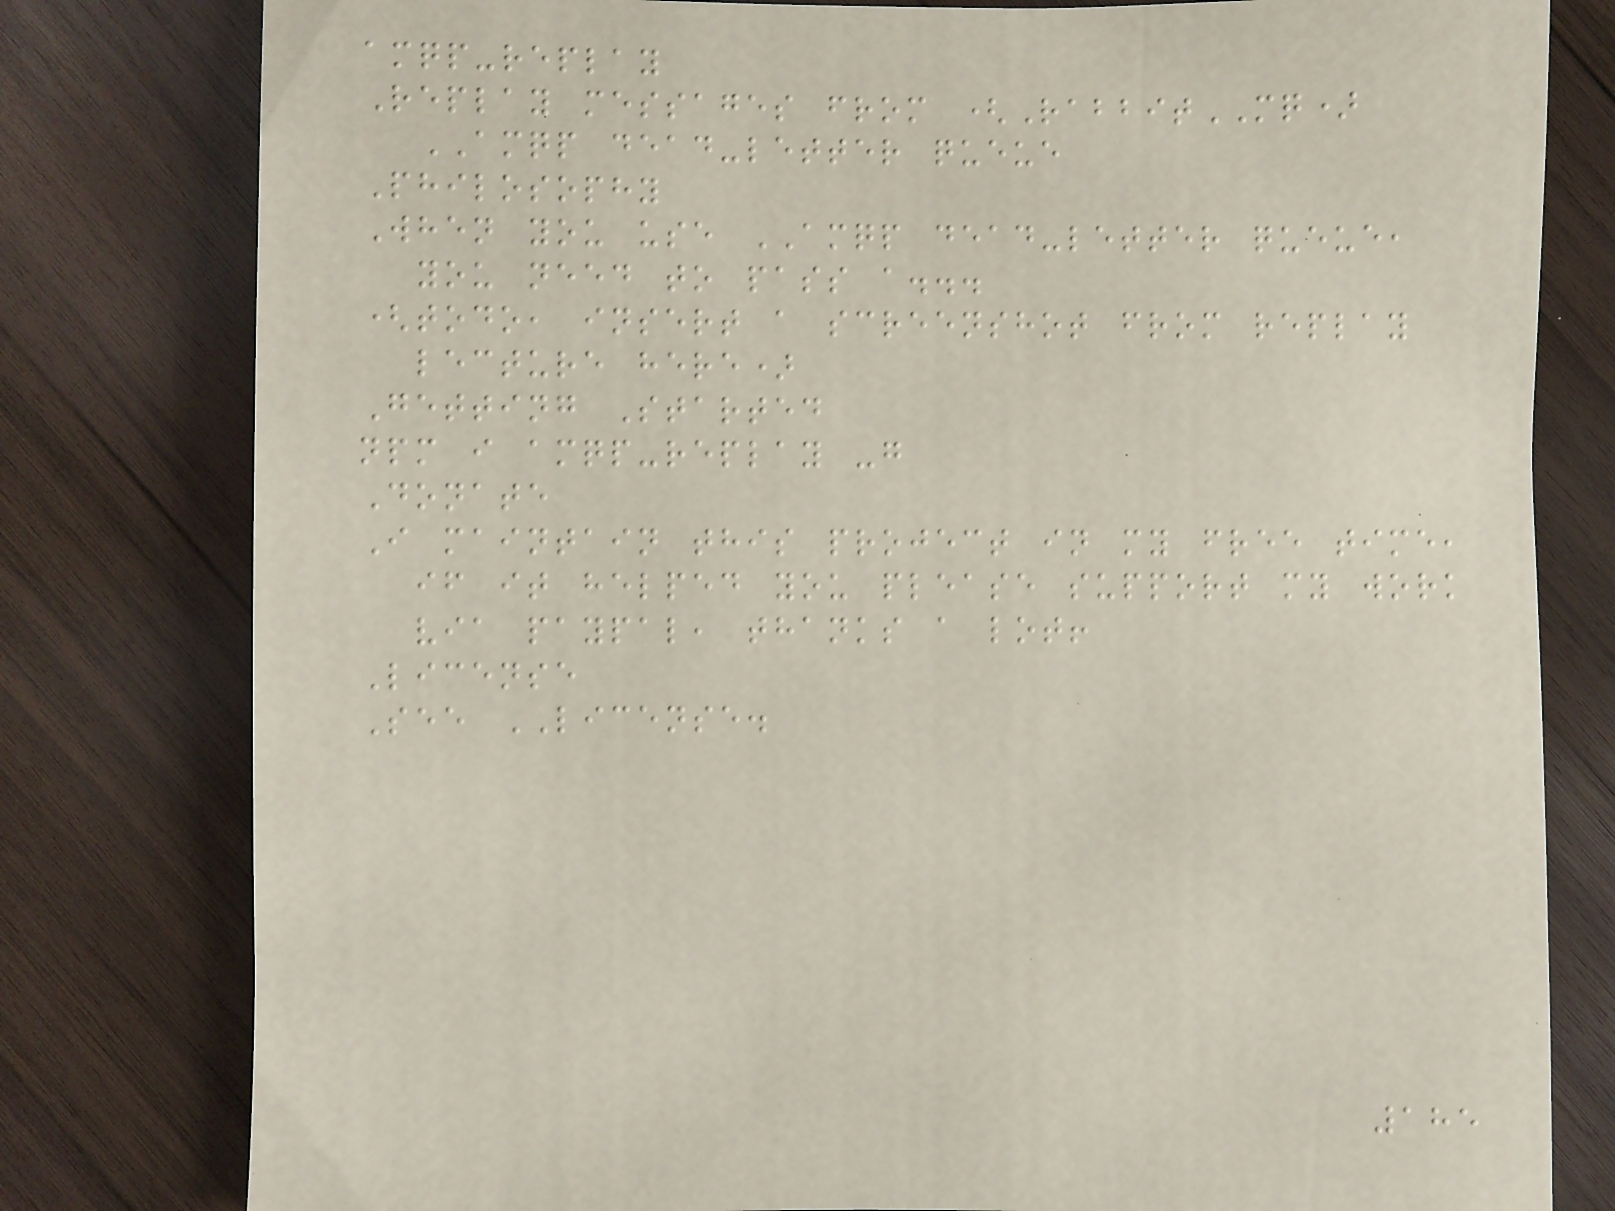amqp-replay
Replay messages from (RabbitMQ)
AMQP dead-letter queue
Philosophy
When you use AMQP dead-letter queue,
you need to pass a...
(todo, insert a screenshot from replay
lecture here)
Getting Started
npm i amqp-replay -g
Donate
I maintain this project in my free time,
if it helped you please support my work
via paypal, thanks a lot!
License
See LICENSE.
185
